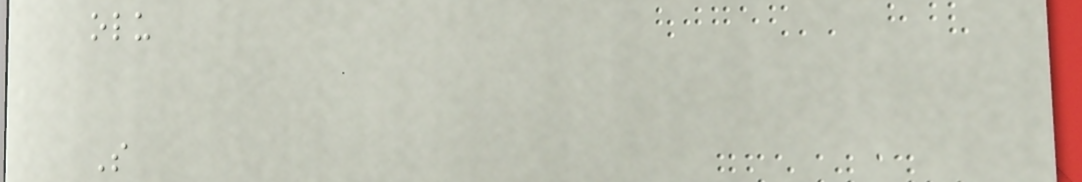olu
S
